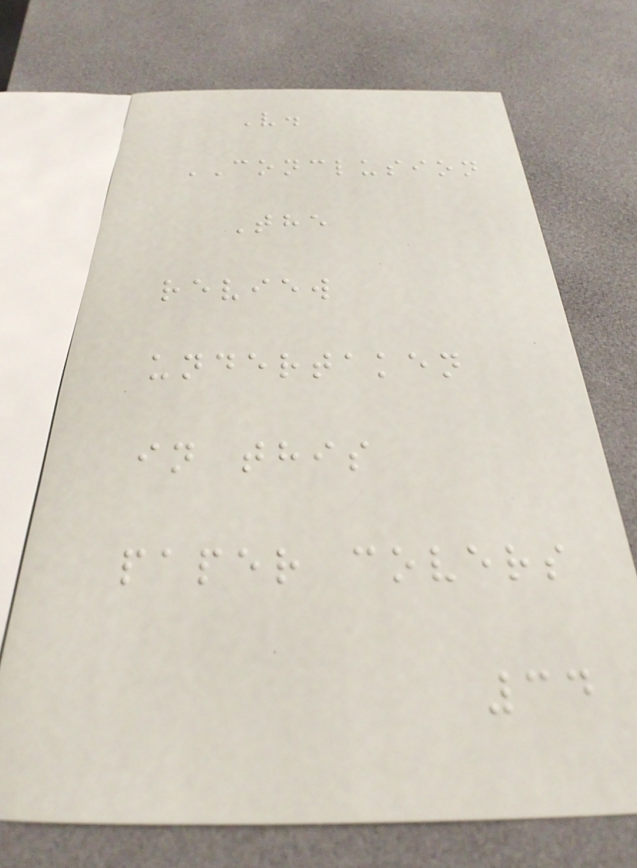V.
CONCLUSION
The
review
undertaken
in this
paper covers
34
